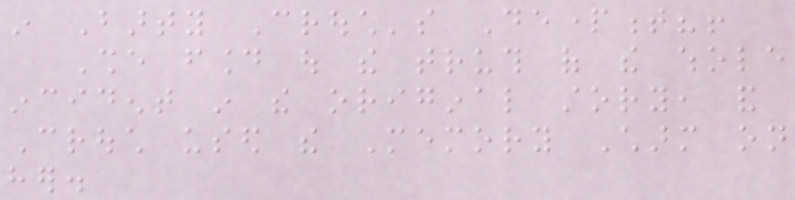in Barty Crouch's Department?!
She found out the truth of the whole
incident in the original story, and
Crouch used the Memory Charm on
her.
